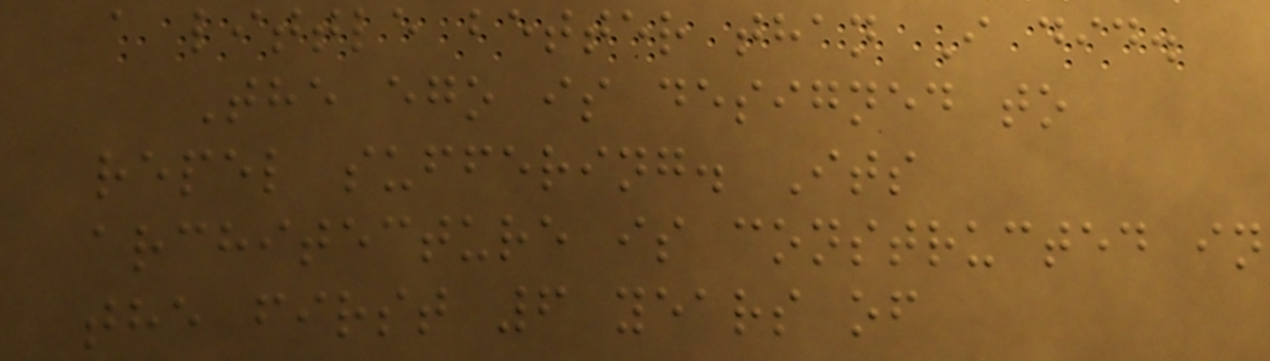a little better than I did.
The ego is designed to
repel suffering. Its
architecture is constructed in
the first 6 years of
